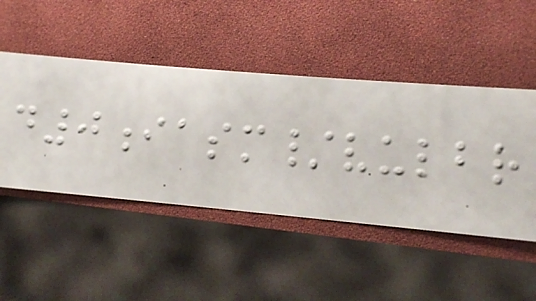d0iasm/vulbr
